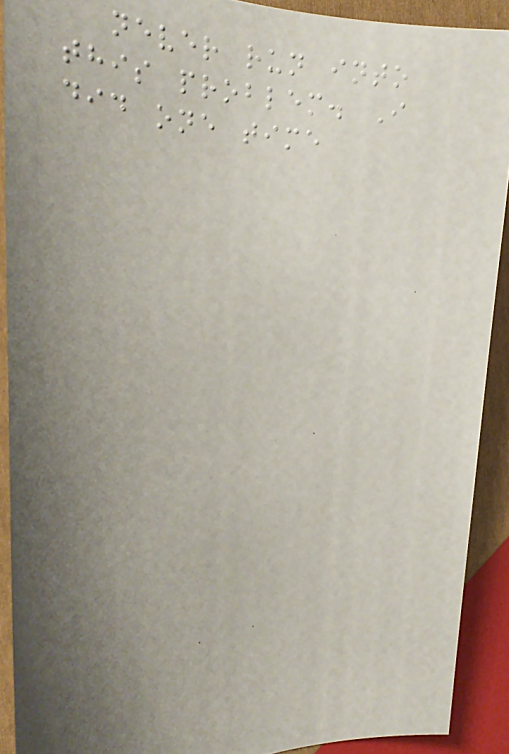never run into
this problem. I
did one time
